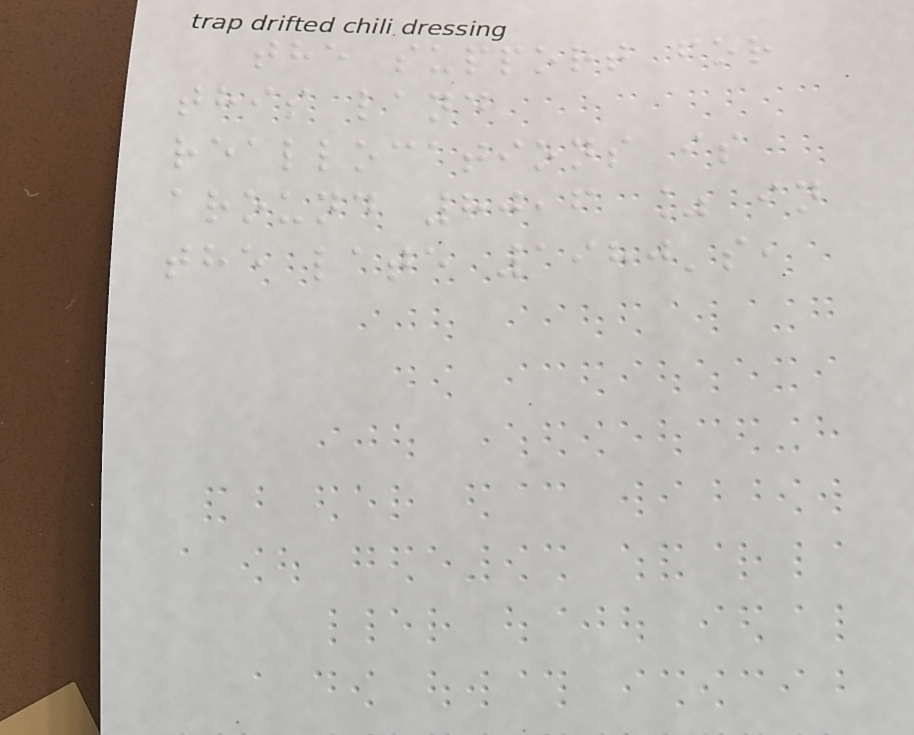the support for
this land
reallocations is
around 80,6 % in
the late 1980's,
